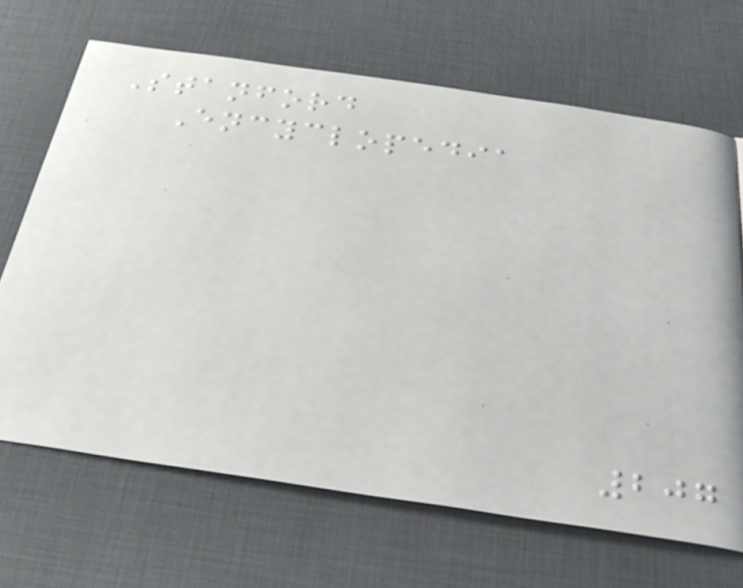Stanford
Encyclopedia
207
